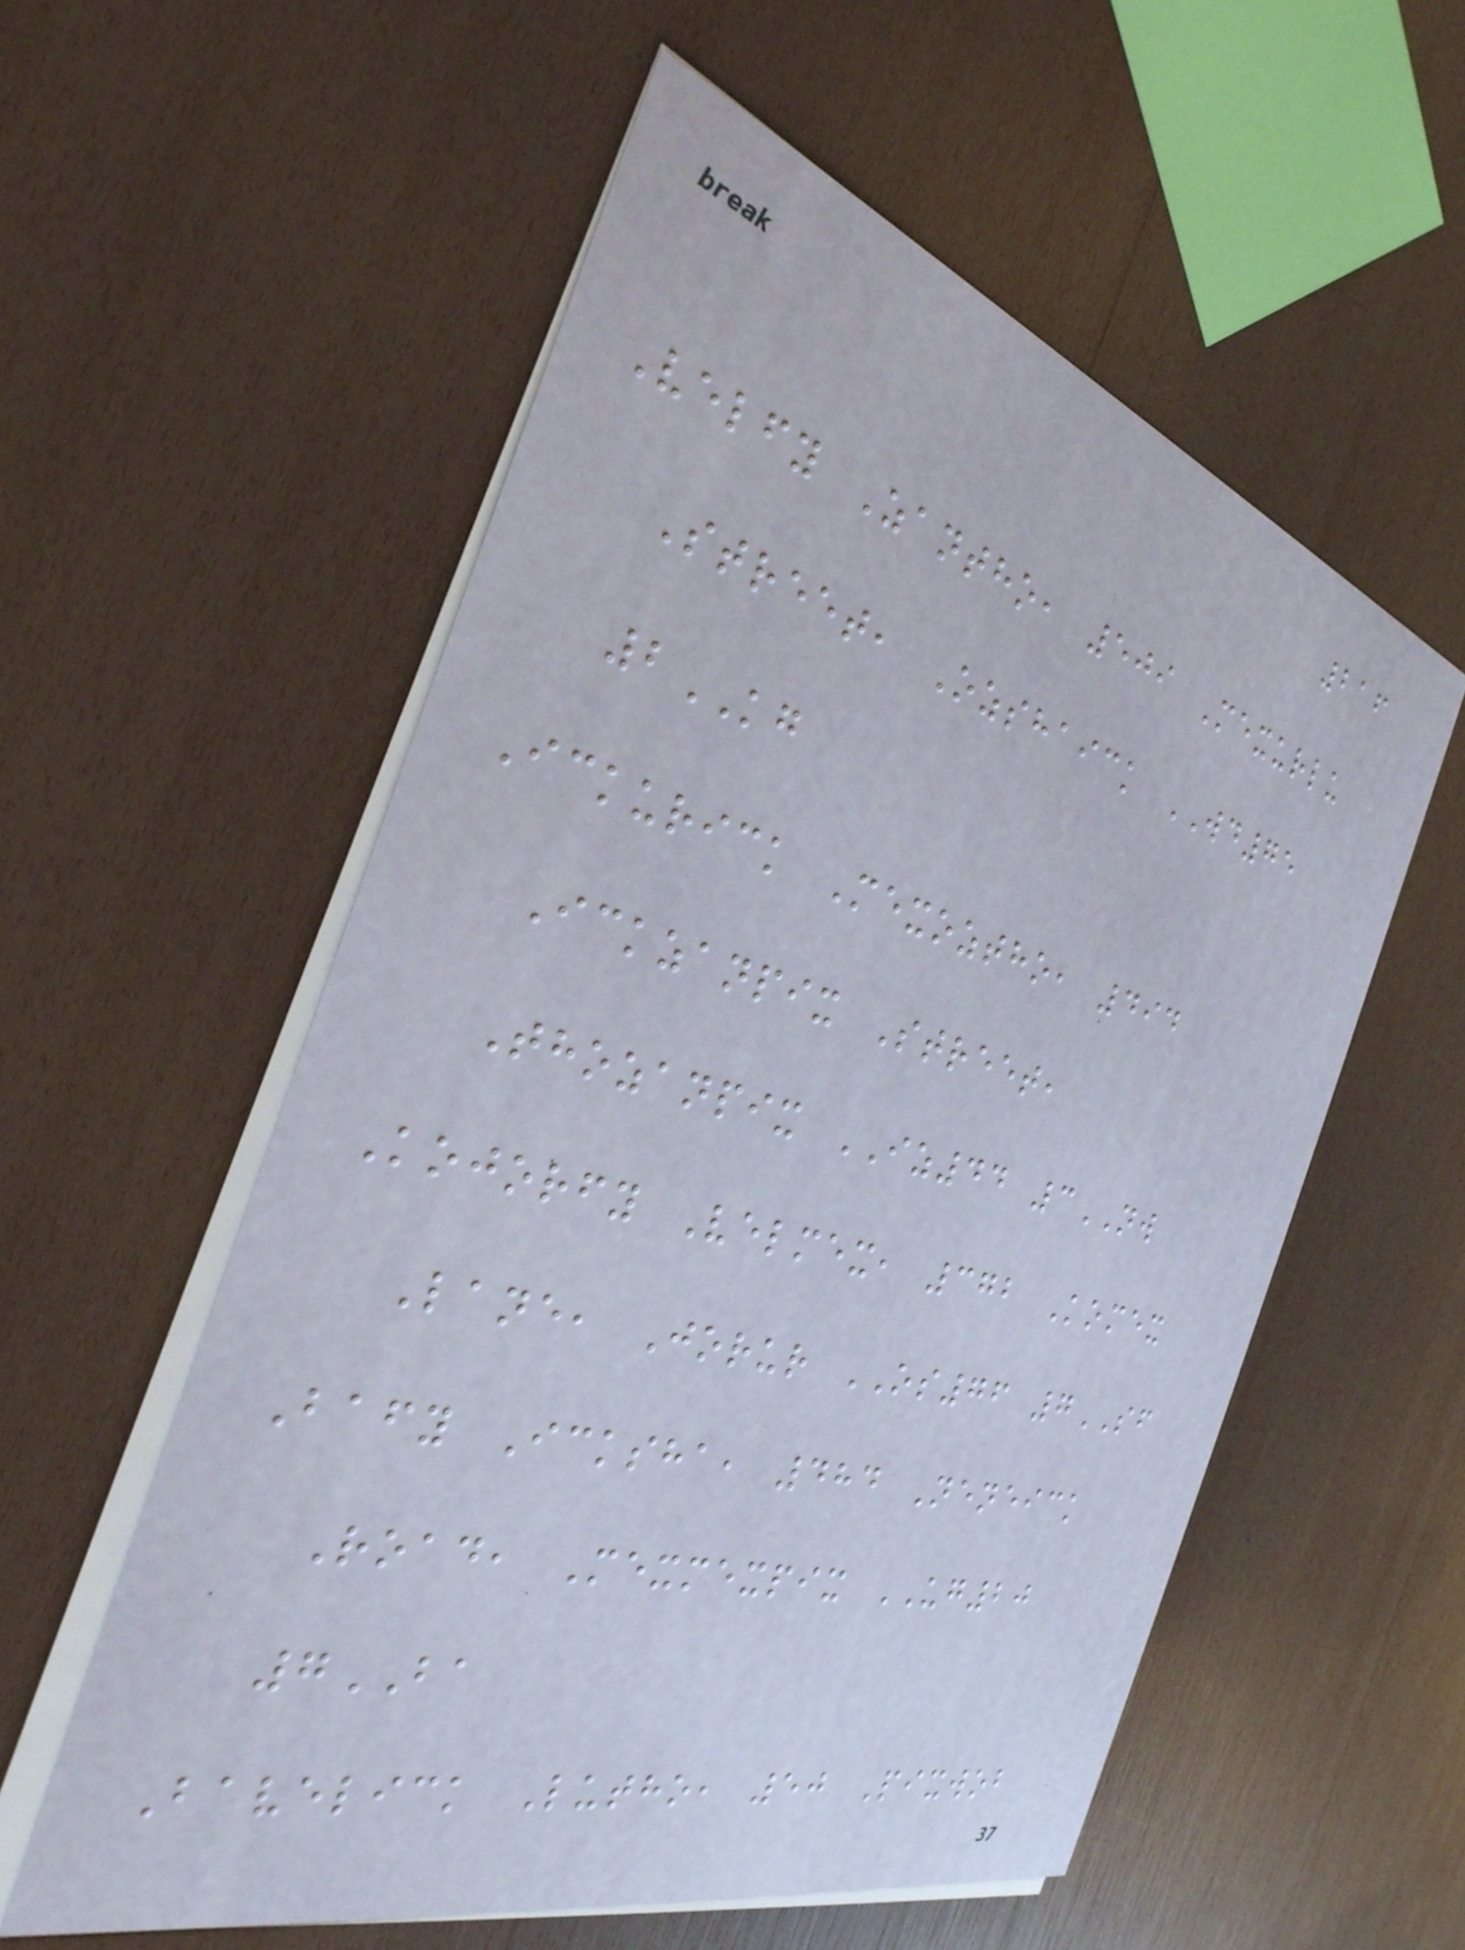216
Velfy Zantho, 509 Mexurlu
Street, Ozshaick WD75
2KG
Ickurick Mexoztho, 494
Ickzanpix Street,
Thozanpix IZ44 3NW
Kojorfy Velmex, 372 Komex
Lane, Jorur OS76 7SF
Bafy Icksha, 484 Neneick
Road, Mexmexpix UG20
7BA
Bavelick Lutho, 50 Pixwob
